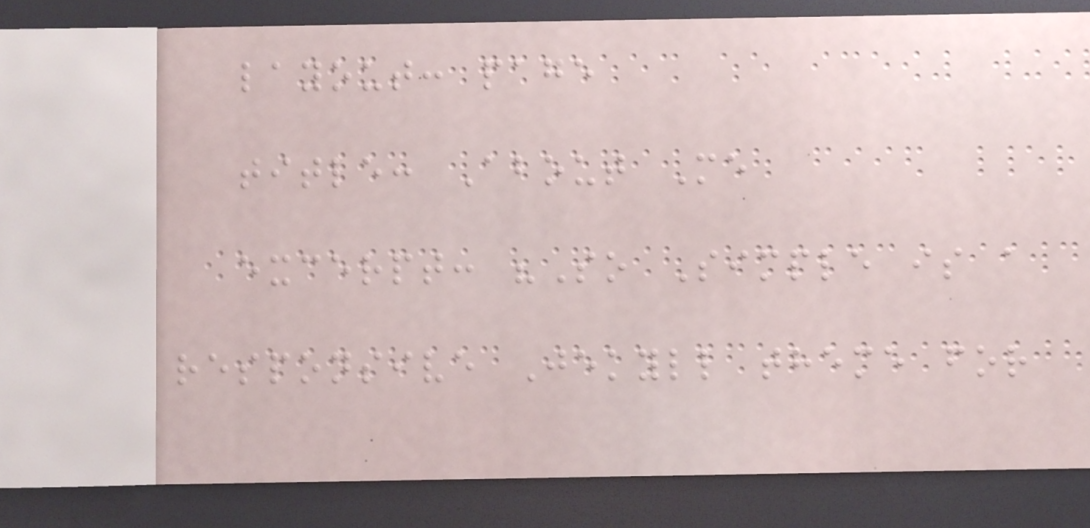layout: page
title: About Me
excerpt: "So Simple is a
responsive Jekyll theme for
